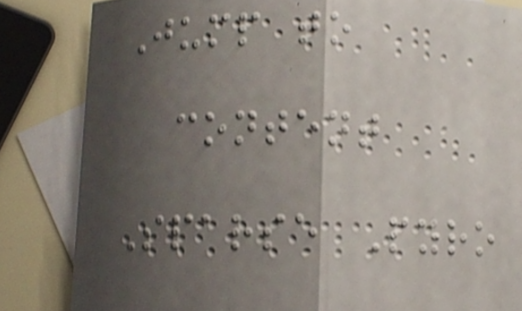Jump to
content
Sparse Pyro
